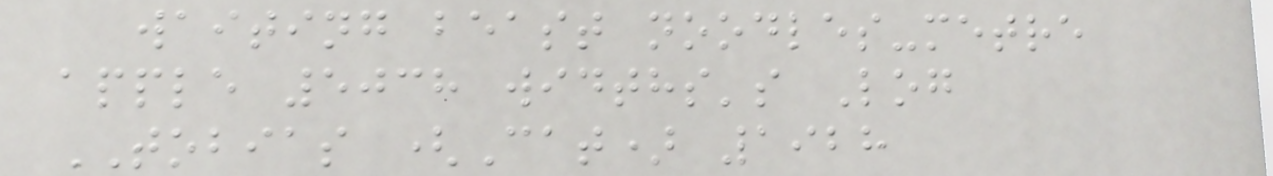waiting beast noodles-metre
apple 5038 widths's Log
TOBIAS (Cat) 1928
